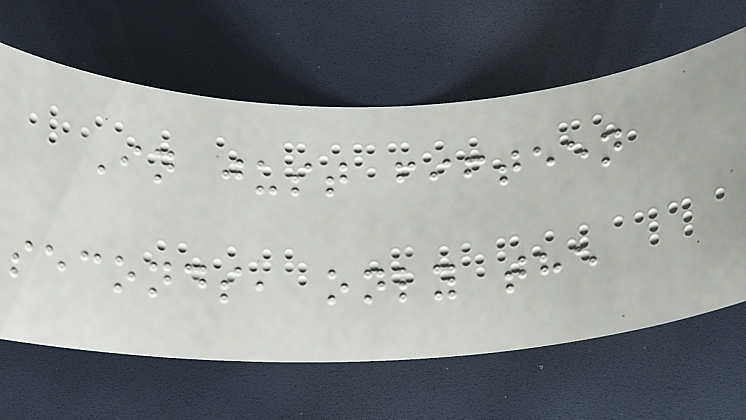In just fifteen
seconds, only the
